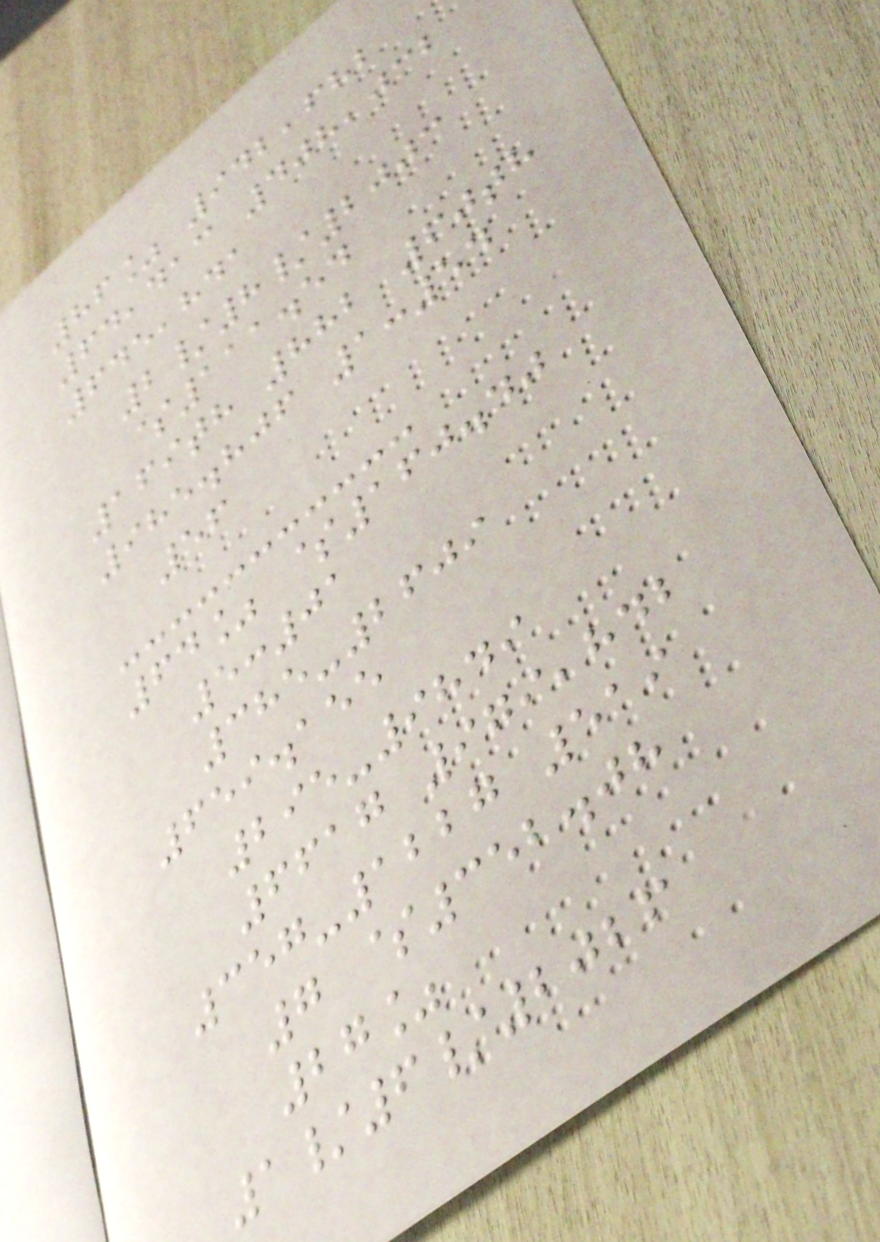86% 942,682
64,413 408,032
645,841
2/8/2003
$111.54
169th 882 60th
985.806 1:54
56
64% $160.40
5:01
385-2609
659.155
295-9849
6617 979,842
357-1227 519
7 $352.08
27%
1/6/2026
